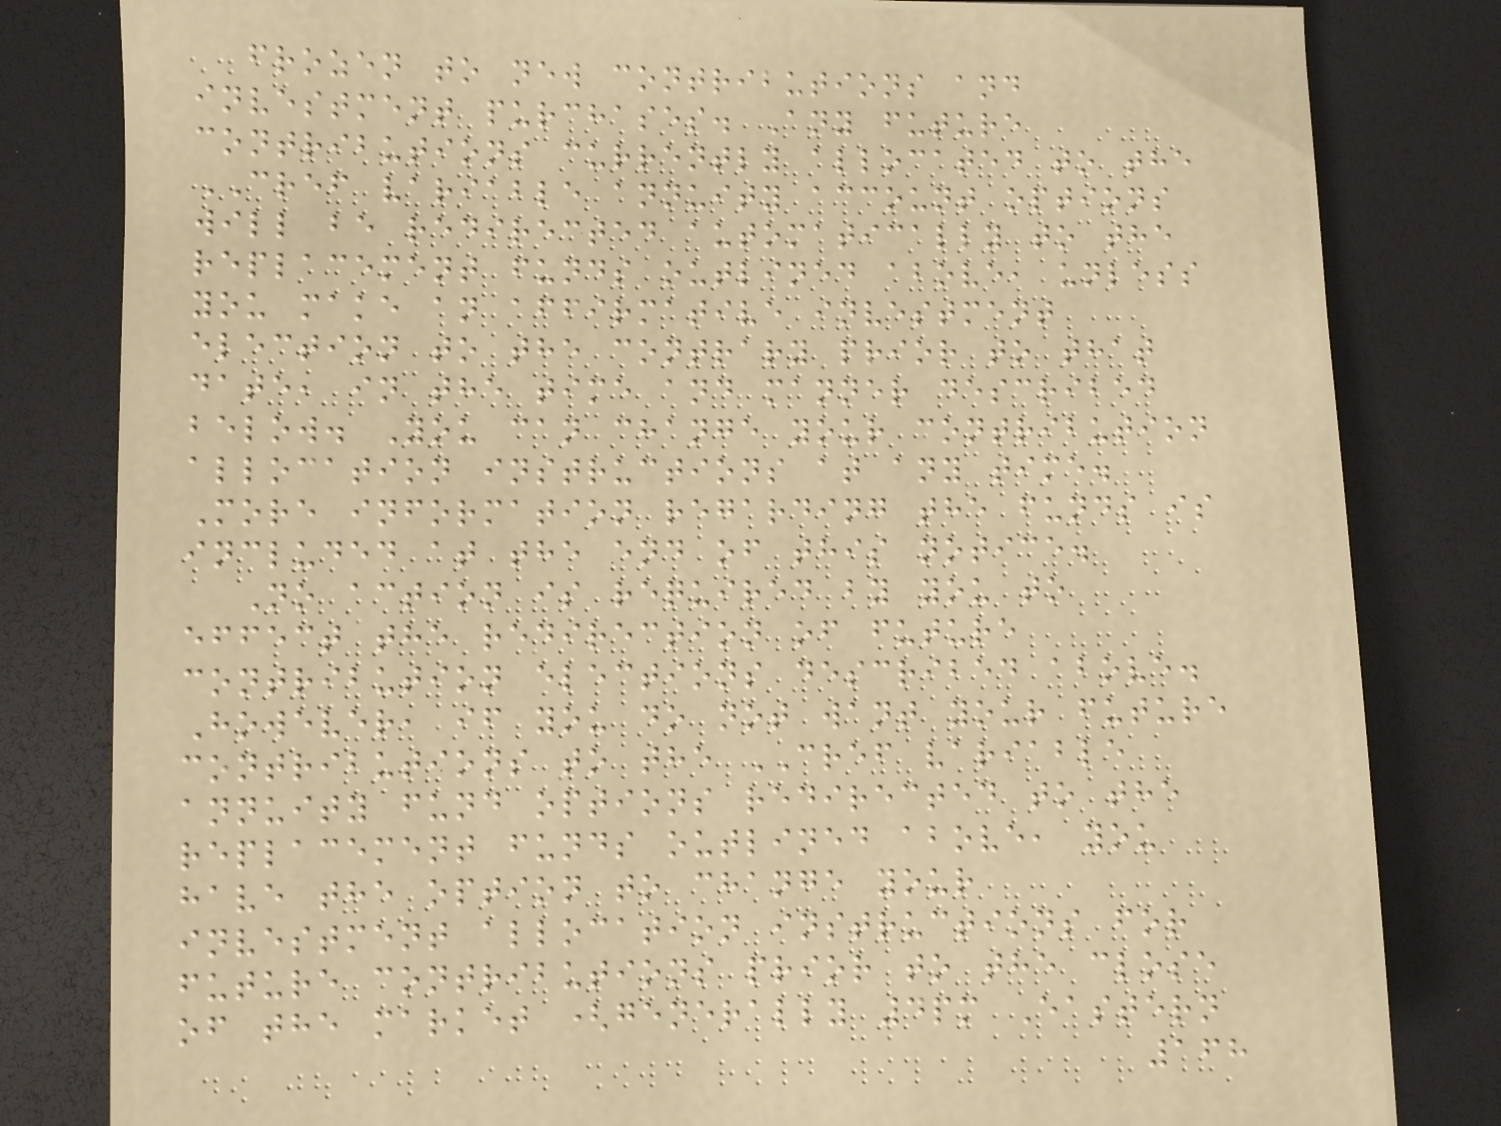frozen to new contributions and
investment purchases. Any future
contributions currently allocated to the
CREF variable annuity account options
will be redirected automatically to the
replacement funds outlined above, unless
you make an affirmative investment
election to the contrary prior to that
date, in the time and manner described
below. You can change your contribution
allocation instructions at any time.
More information regarding the funds is
included at the end of this notice.
No action is required by you to
effect the redirection of future
contribution elections described above.
However, if you do not want your future
contributions to the CREF variable
annuity fund options redirected to the
replacement funds outlined above, you
have the option to change your
investment allocation instructions for
future contributions prior to the close
of the market (generally 4pm Eastern
168
